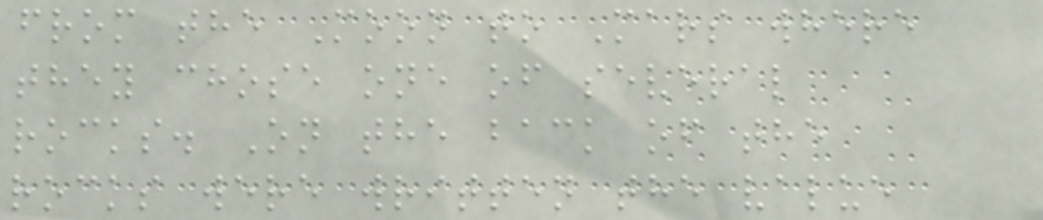from the Moon to Mars where
they chose one of several
rocks. On the back of the
rocks were written the value
